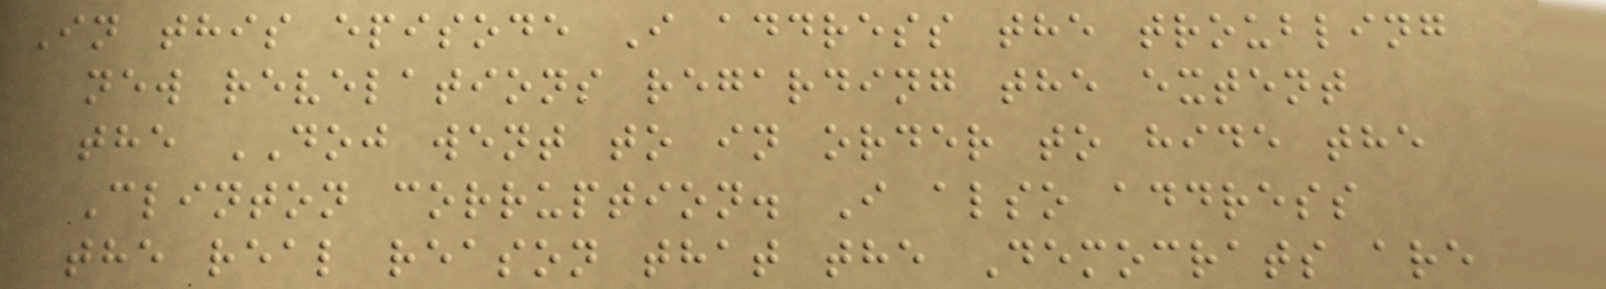In this episode I address the troubling
new revelations regarding the extent
the DOJ went to in order to hide the
Clinton corruption. I also address
the real reason that the Democrats are
